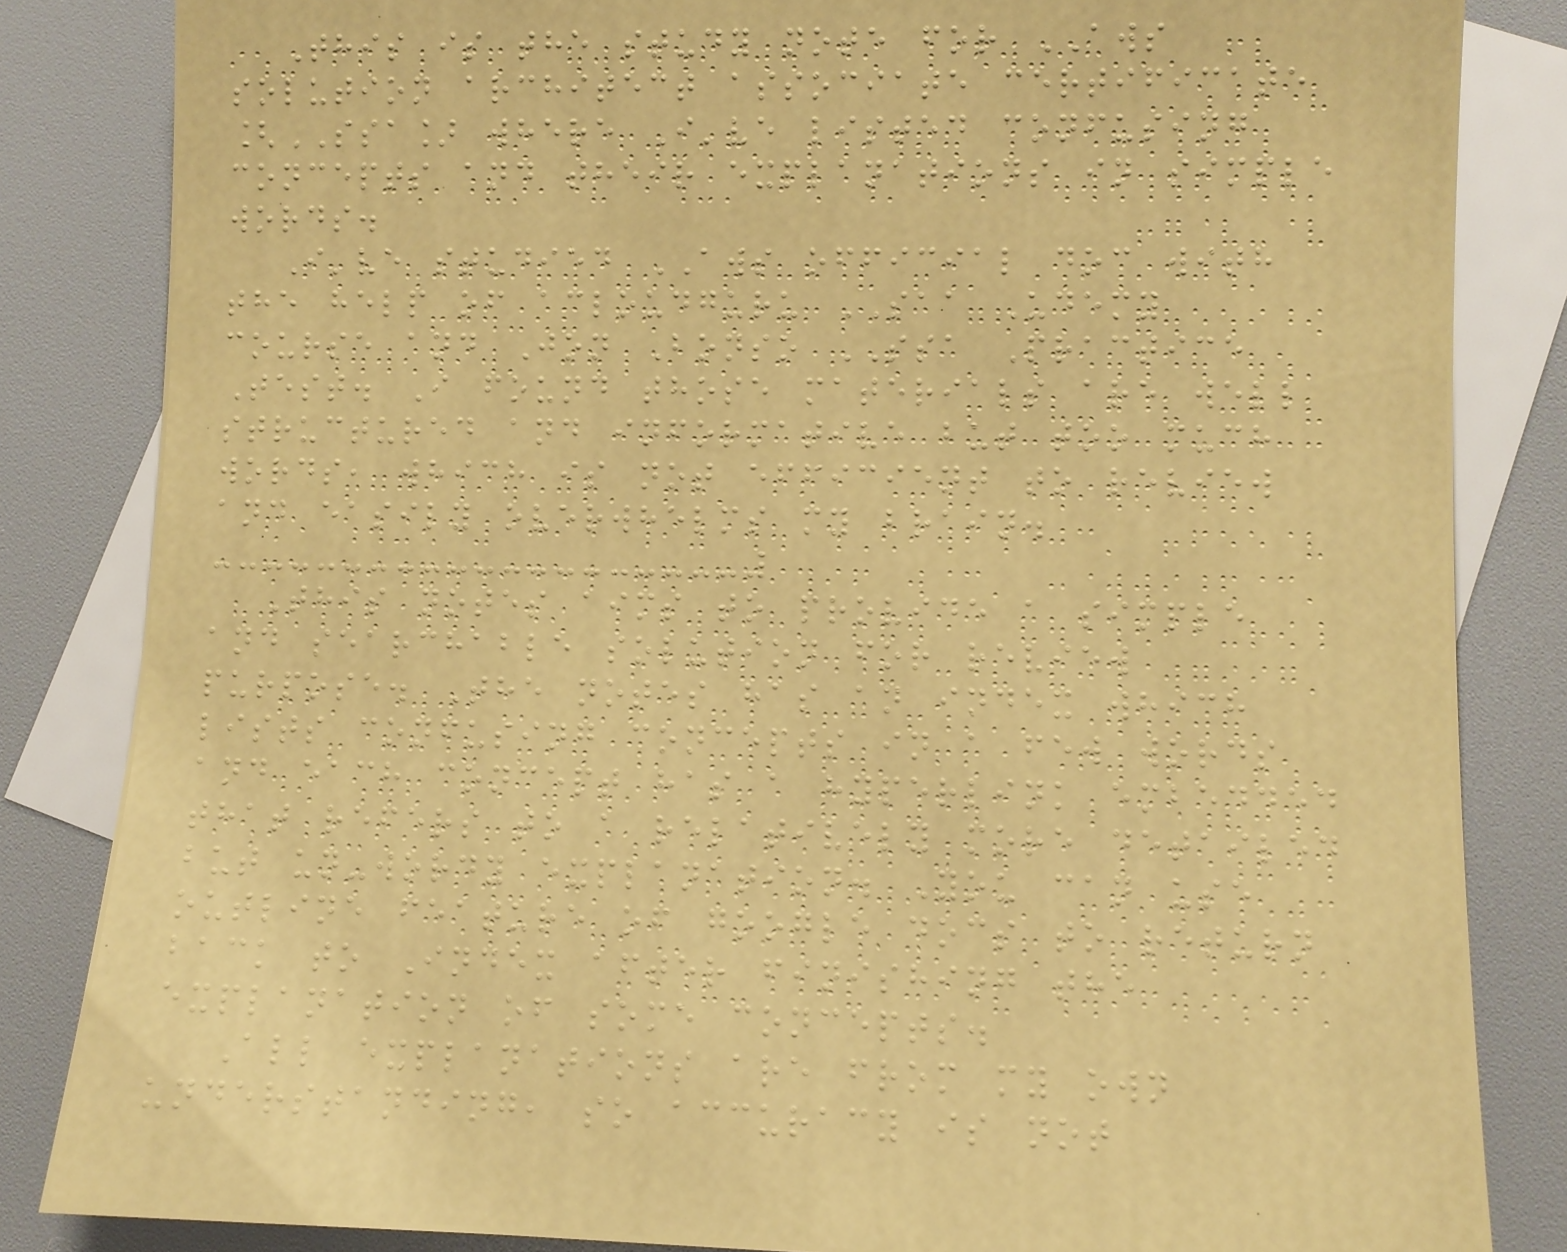This is the study note for AWS
solution architect associate certificate
[SSA] where I've listed confusing
concepts and their explanations in simple
words.
I've studied AWS official doc with
the help of acloudguru SAA Udemy
course and Jon Bonso SSA Practice
Test. I found those materials are well
structured and informative but too much
words, which is not efficient to review
and easily overwhelms my brain.
This notes aims to provide a simple
and searchable solution for review
purpose. The notes has an index which
lists confusing concepts in a few words
and each concept has a hyperlink embedded
that refers to a relatively more detailed
but un-wordy explanation. You can use
outline feature of google docs to return
back to Index after finishing the
explanation of some concepts.
All explanations are from my own
understanding, so accuracy is not
